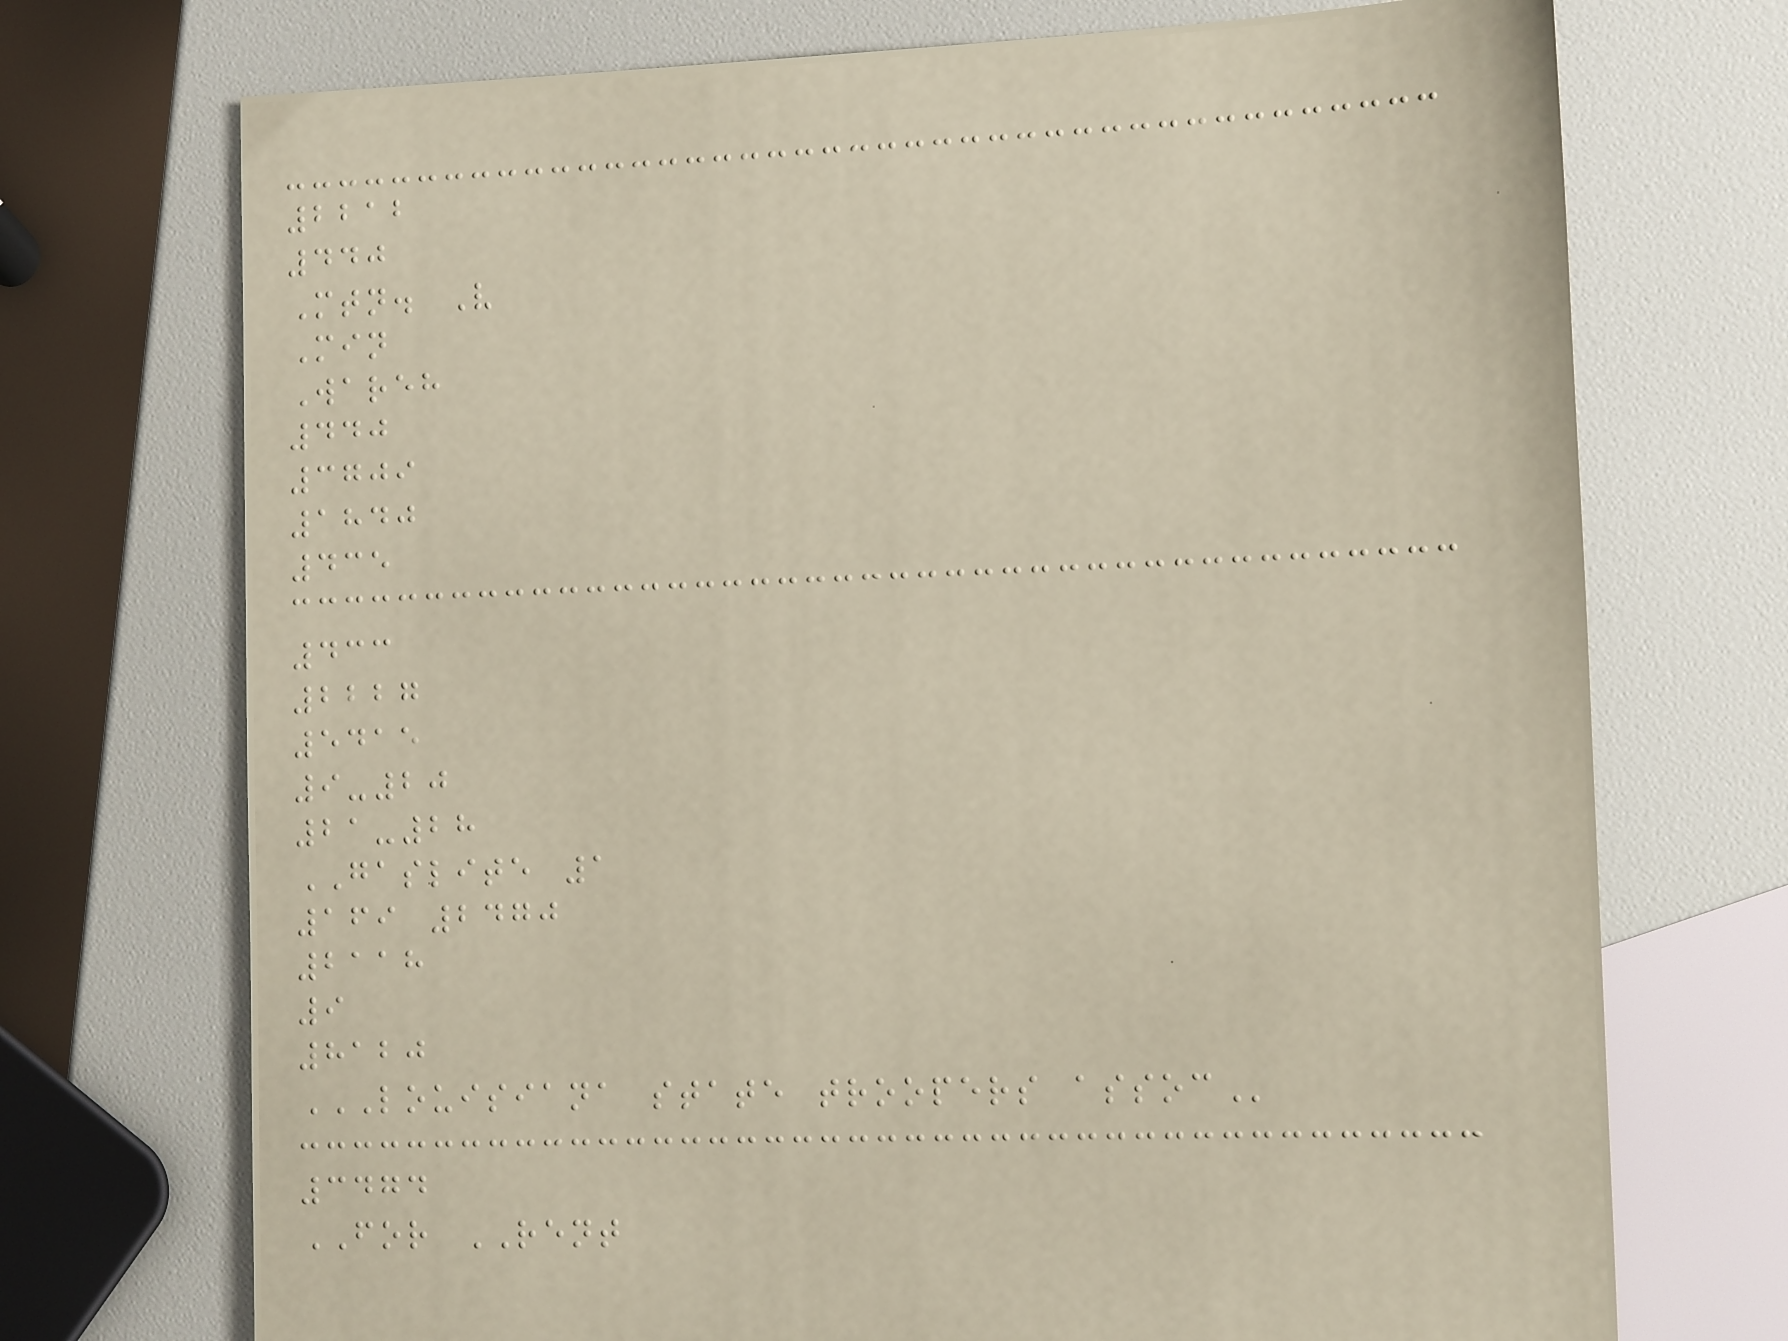2212
440
Mtn. V
Min
Wareh
440
3709
1840
435
433
2227
5415
9-20
21-28
GASLITE 1
169 2470
2118
9
8120
LOUISIANA STATE TROOPERS ASSOC
3474
FOR RENT
